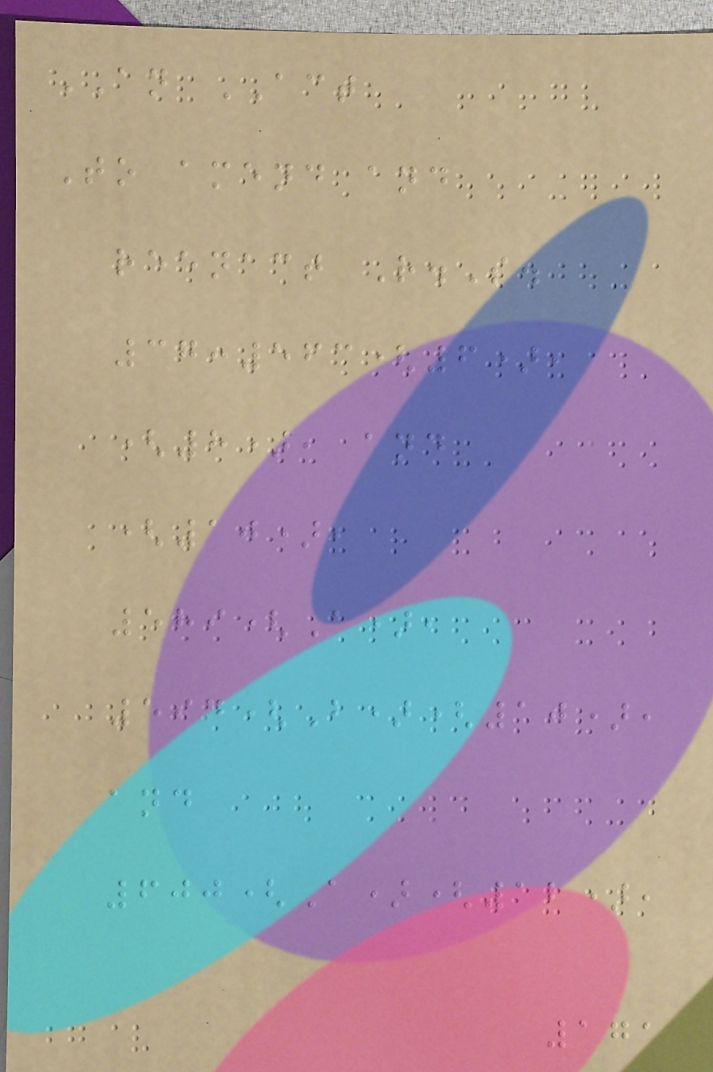AN ACT
To amend and
reenact R.S.
37:563(6),
(8), and
(10),
589(A),
594(B)(10),
and
600(A)(12),
171
